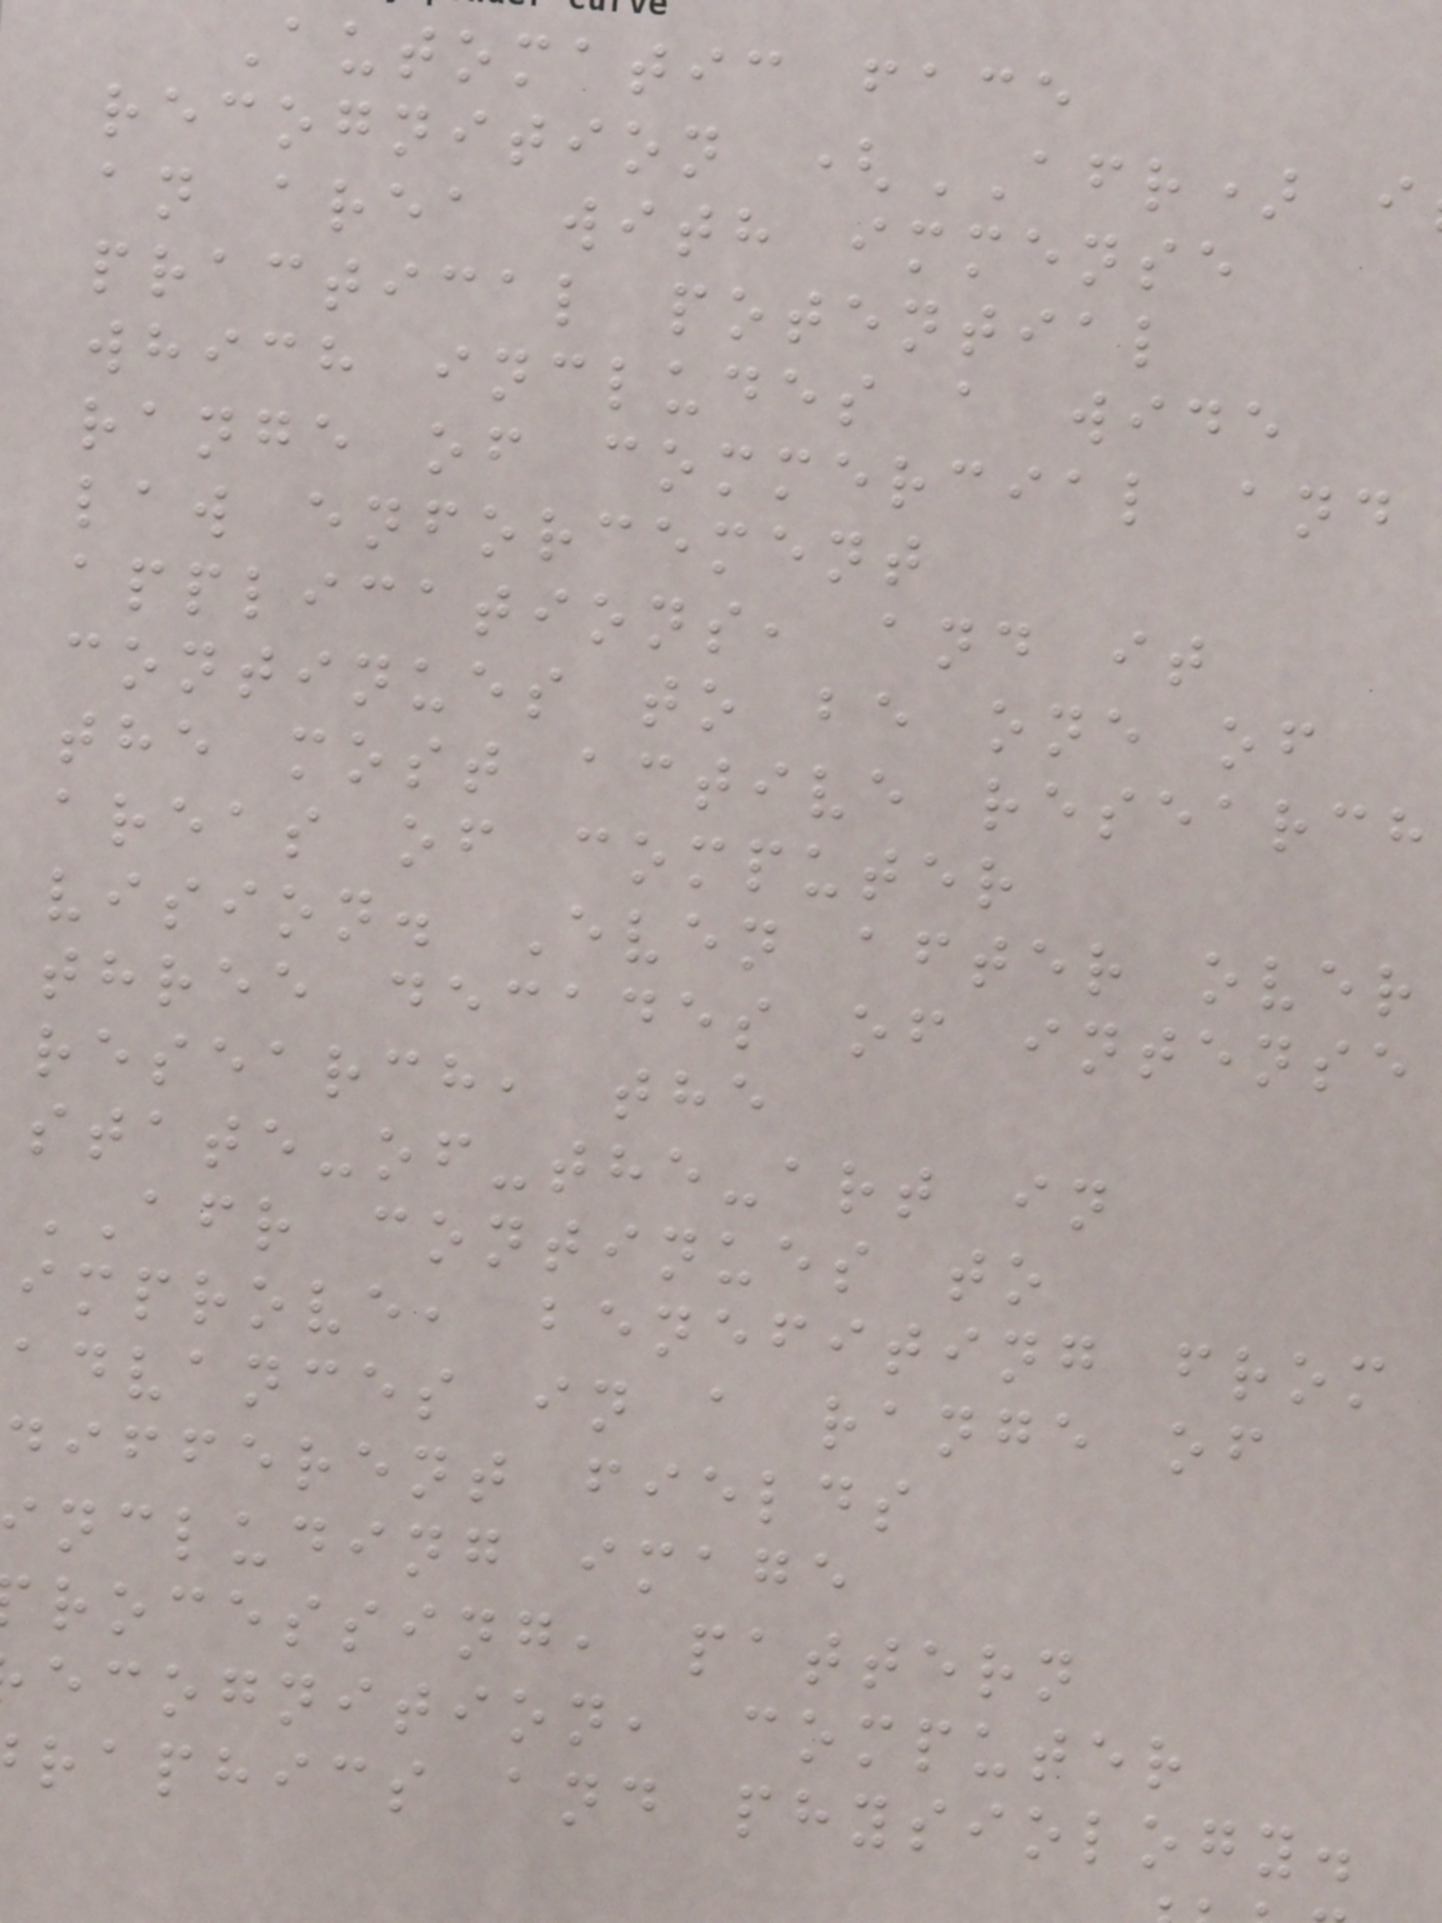Automatic face
recognition (AFR) i
an area with immense
practical potential
which includes a wide
range of commercial and
law enforcement
applications, and it
continues to be one of
the most active research
areas of computer
vision. Even after over
three decades of intense
research, the
state-of-the-art in
AFR continues to
improve, benefiting from
advances in a range of
different fields
ncluding image
rocessing, pattern
ecognition, computer
raphics and physiology.
